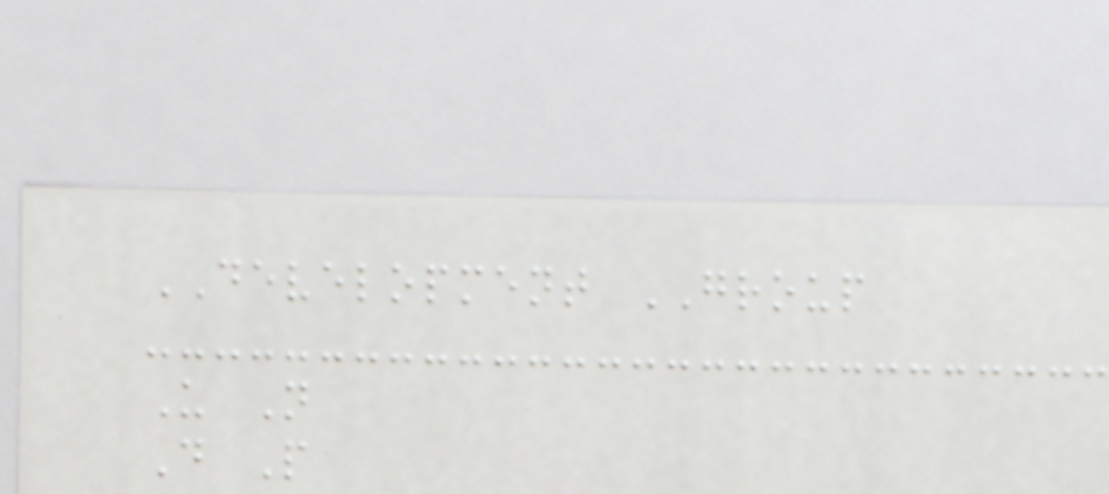DEVELOPMENT GROUP
U N
D P
